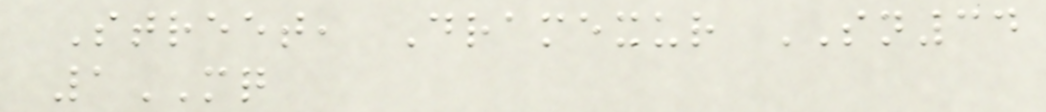Street, Dramexur SN34
1MQ
